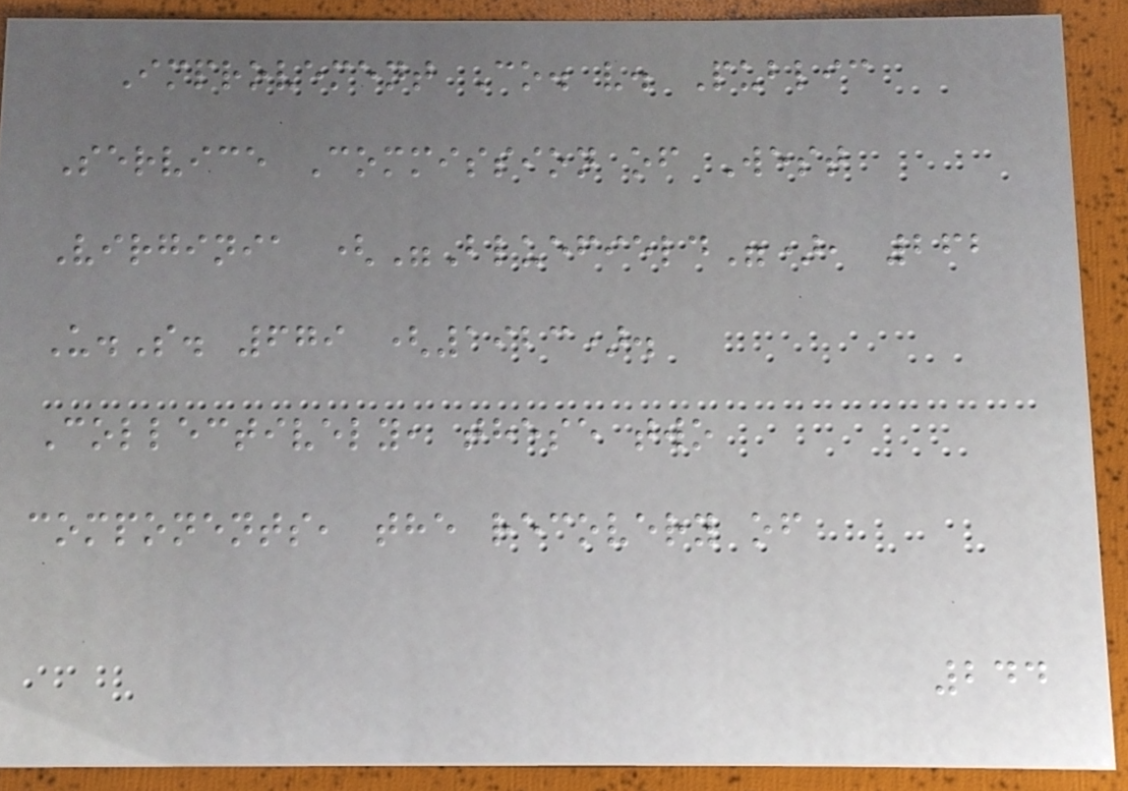Improvement Co. v. Public
Service Commission of West
Virginia ("Bluefield"), 262
U.S. 679 (1923).
Collectively, these two
components, the recovery of
244
